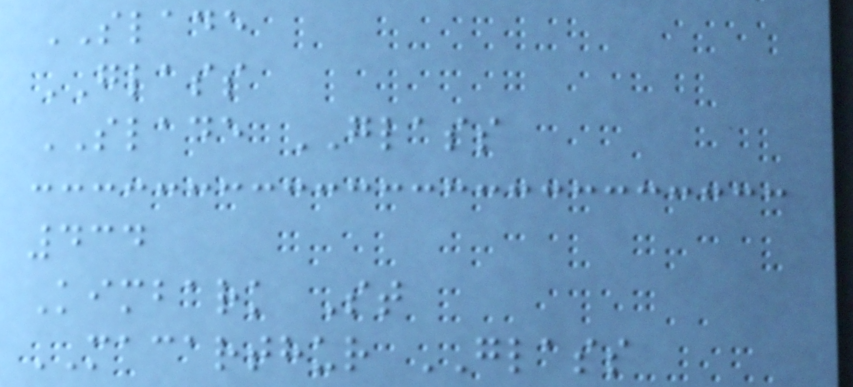SLADE
GLASS
SLADE GLASS
434
Kimbark St
MACARTHUR GLASS
